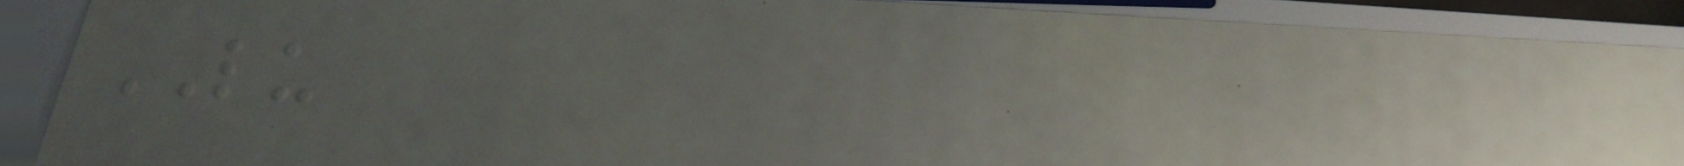LU
